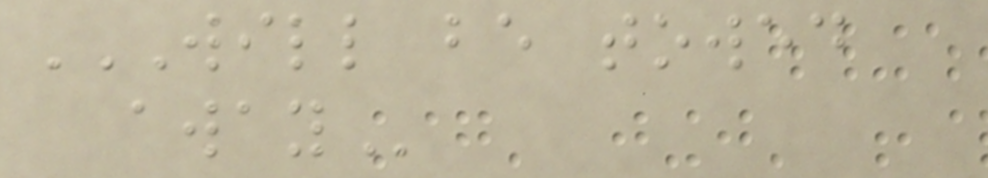WILL BE TOWED
AWAY
